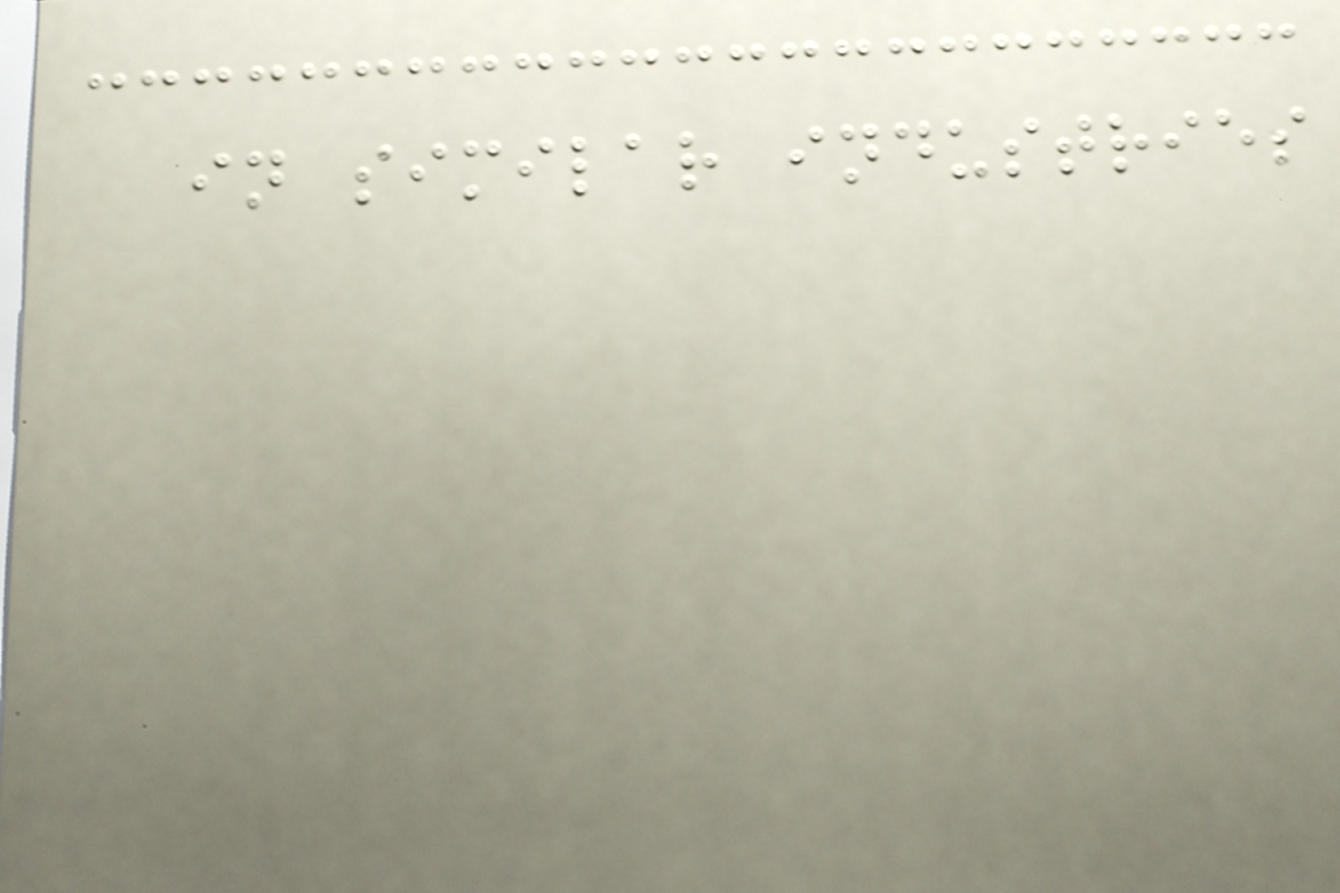in similar industries
